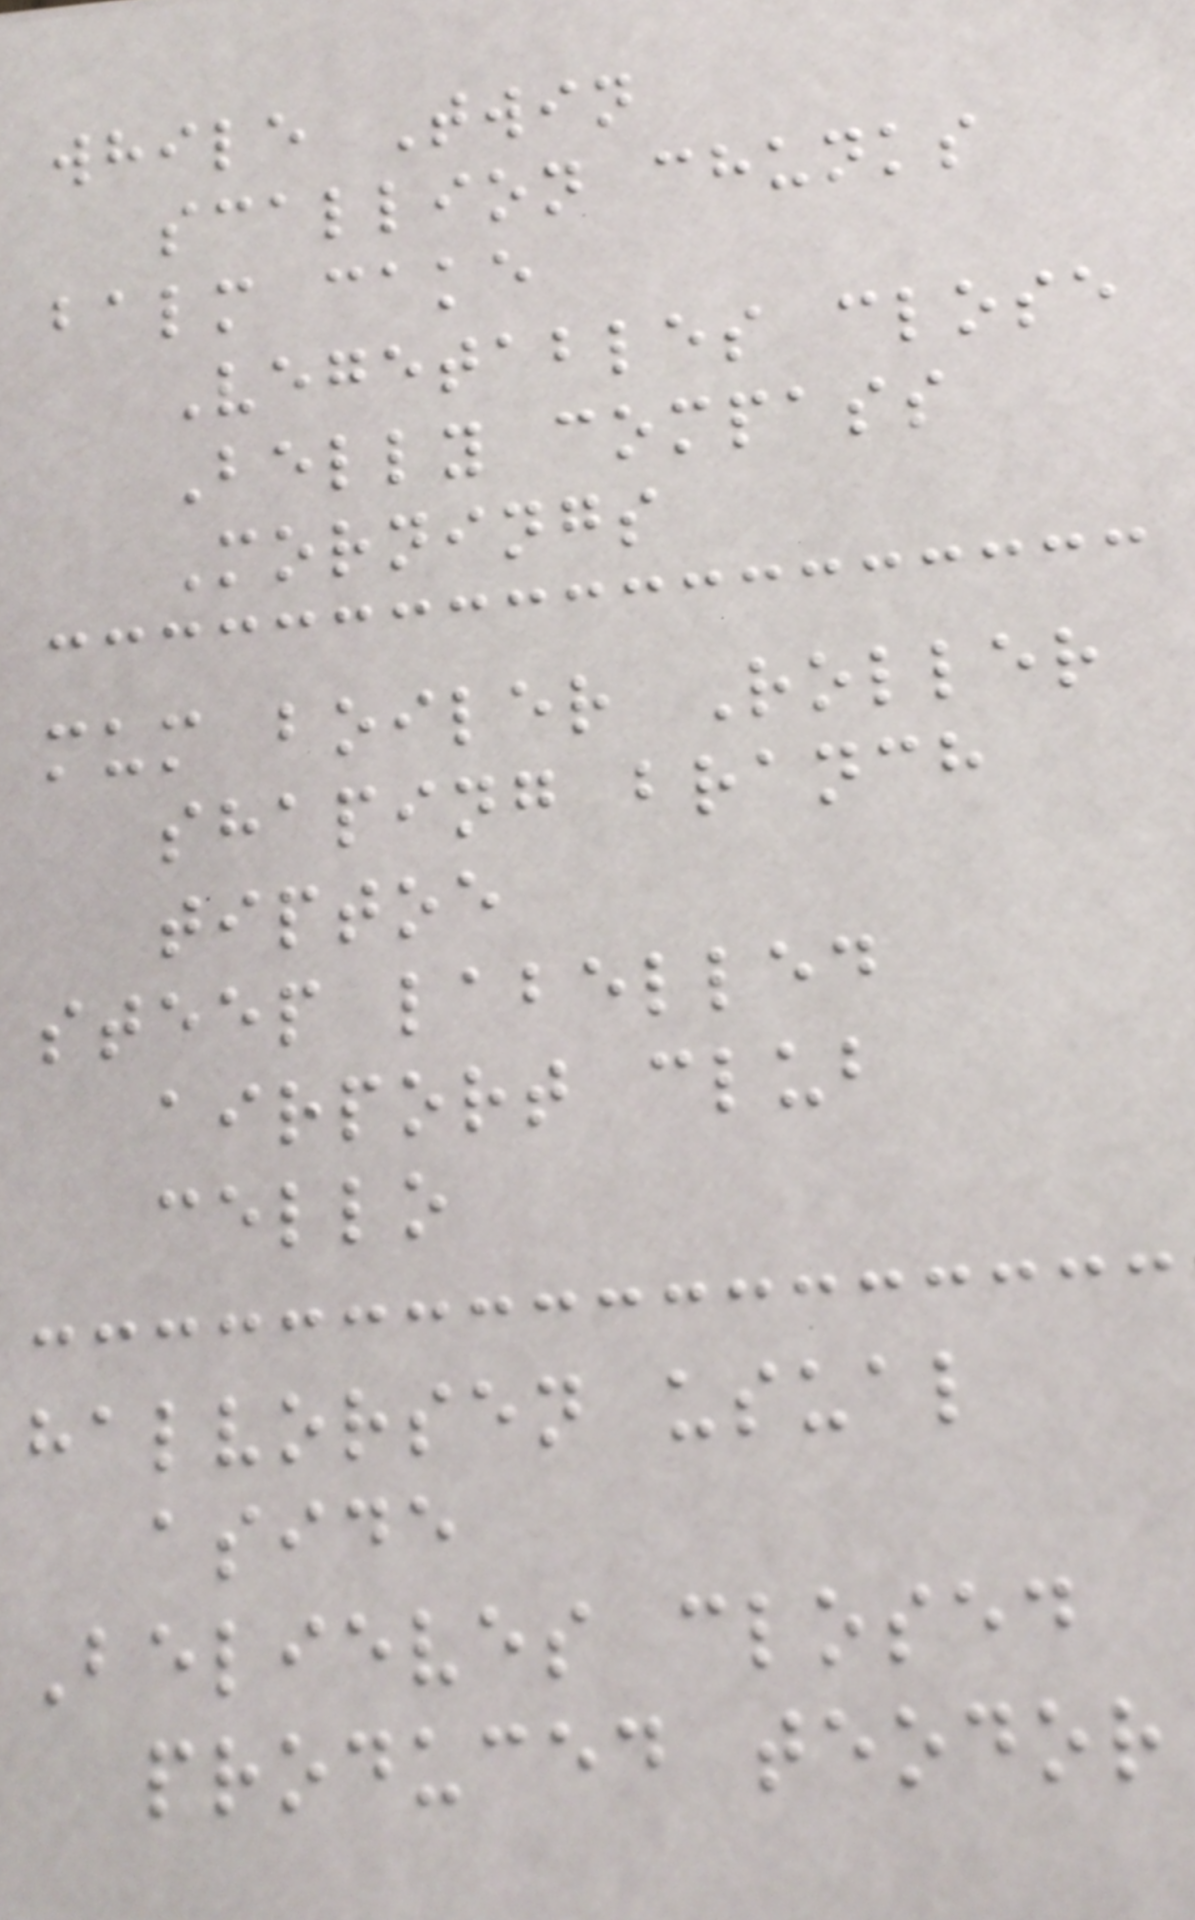while Twin
scallion chunks
balm cake
Vegetables close
Belly compass
Mornings
mum boiler Roller
shaping branch
tiptoe
steep labelled
airport club
cello
halvorsen usual
aside
Believes closed
produced teodor
